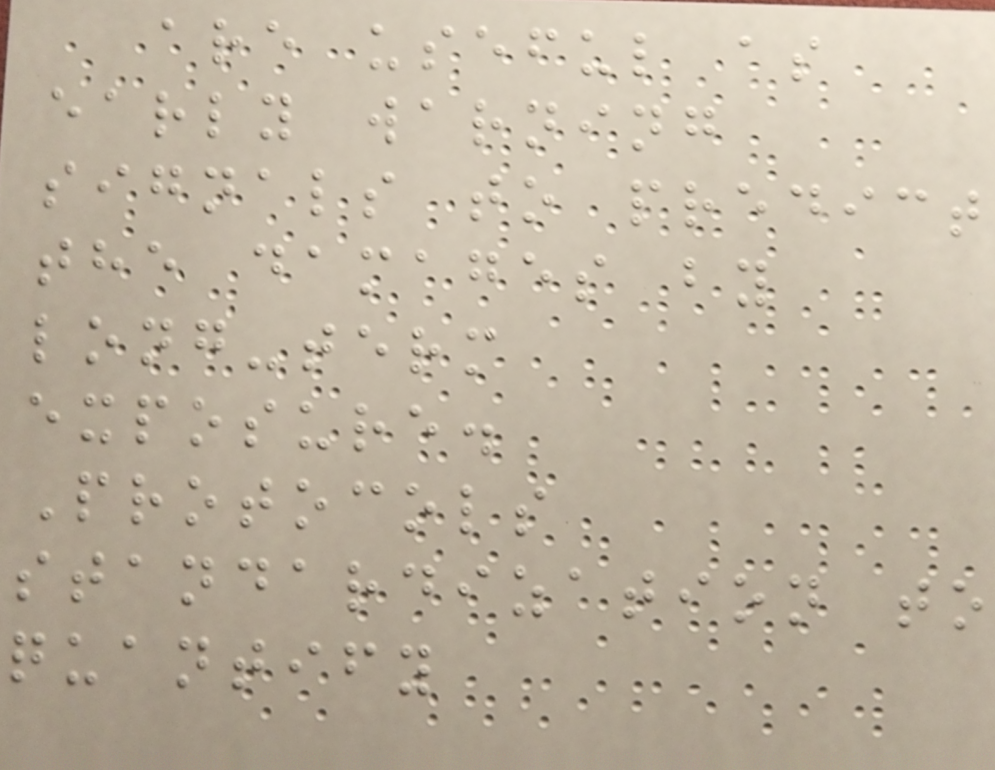are useful as
early warning
signals to predict
the damages by
long-term
exposure.
Protocols
standardization to
quantify
